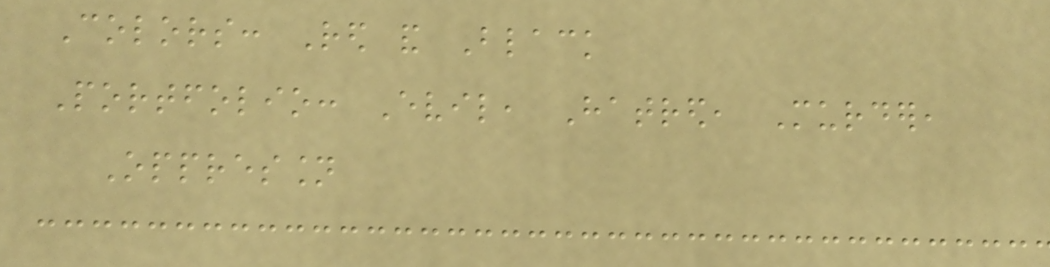Colors: Red and Black
Portfolio: Evil, Hatred, Murder,
Oppression
